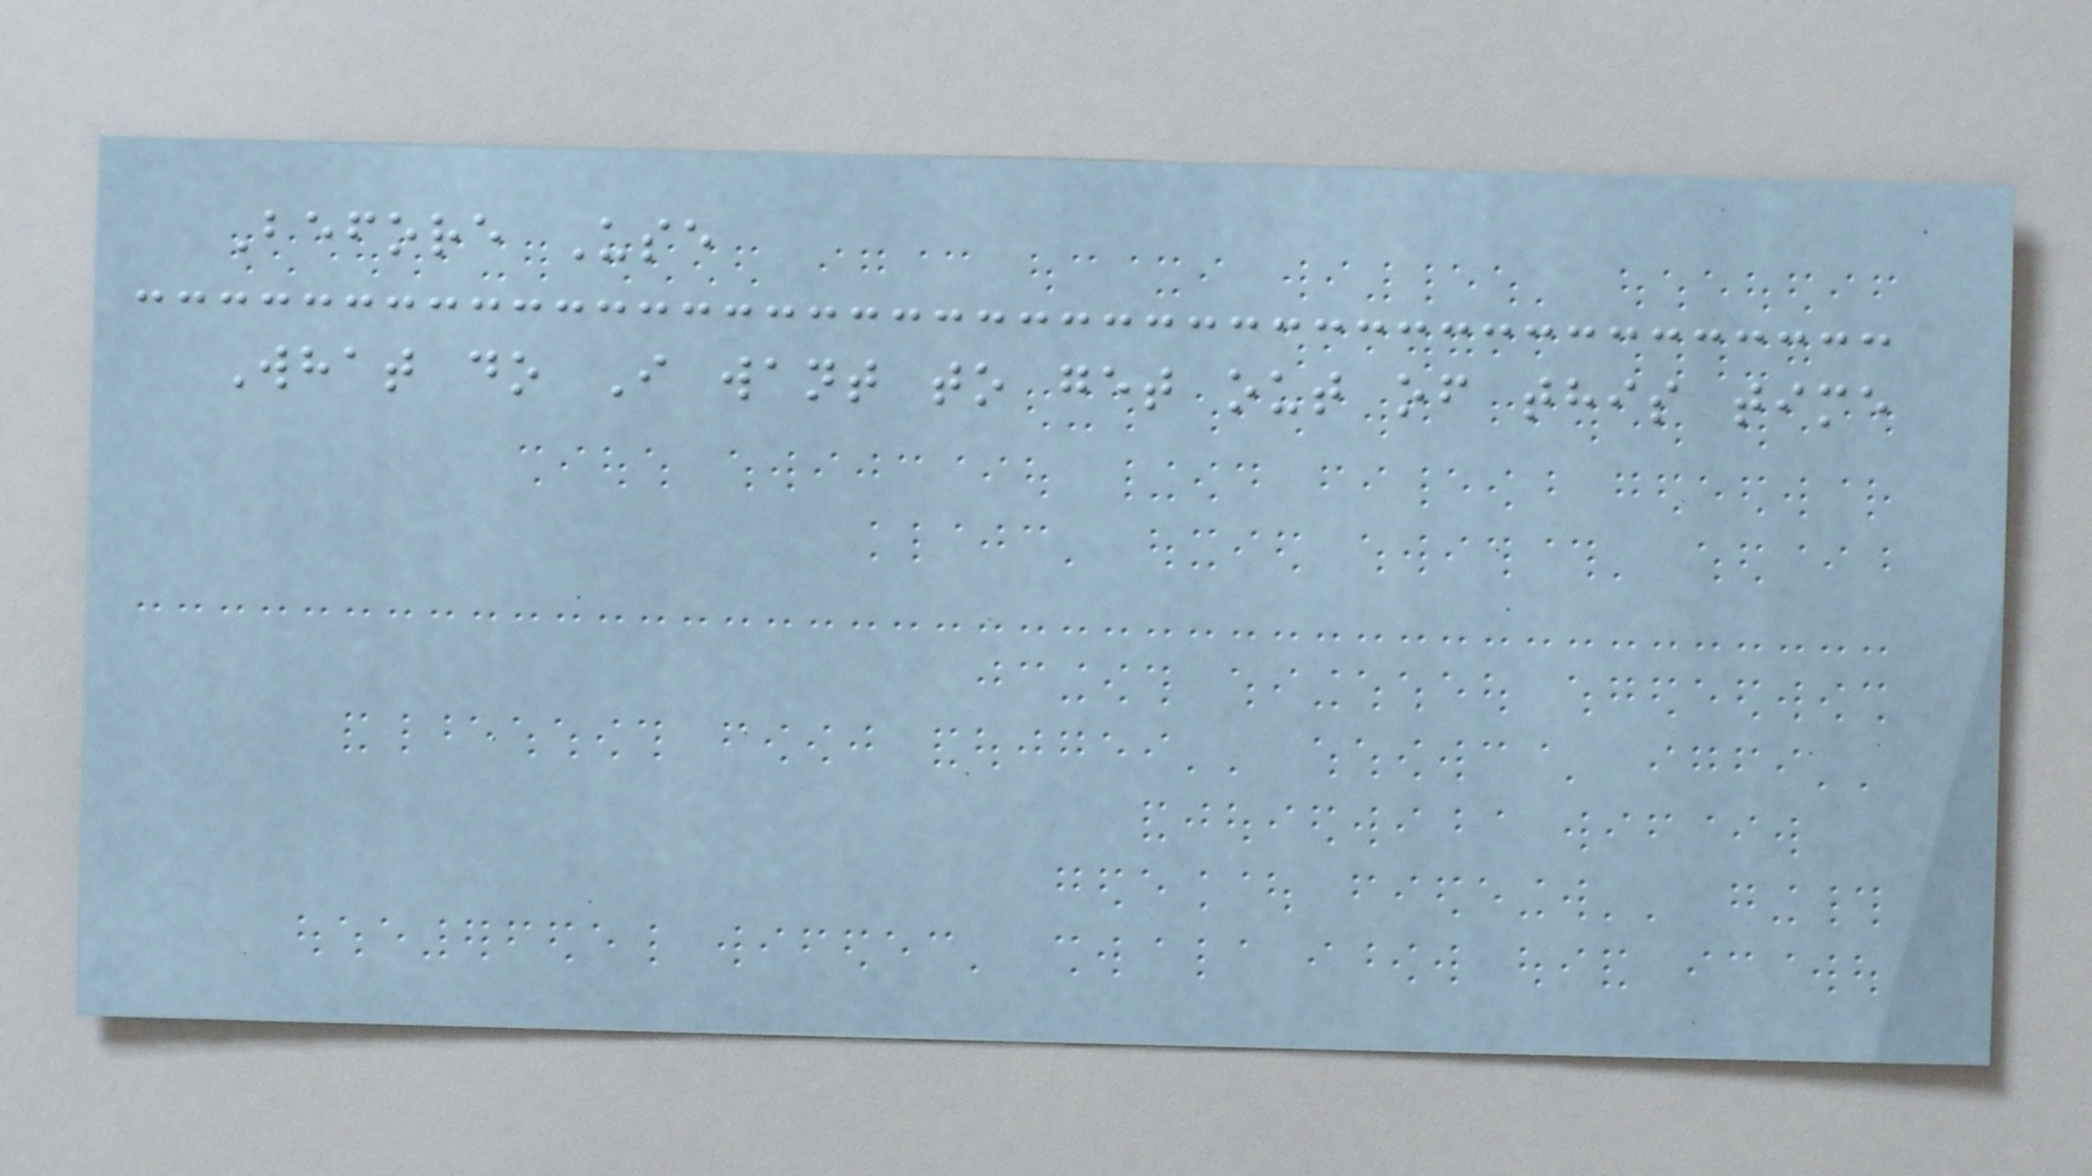Before Use
What do I want to get out of this time
